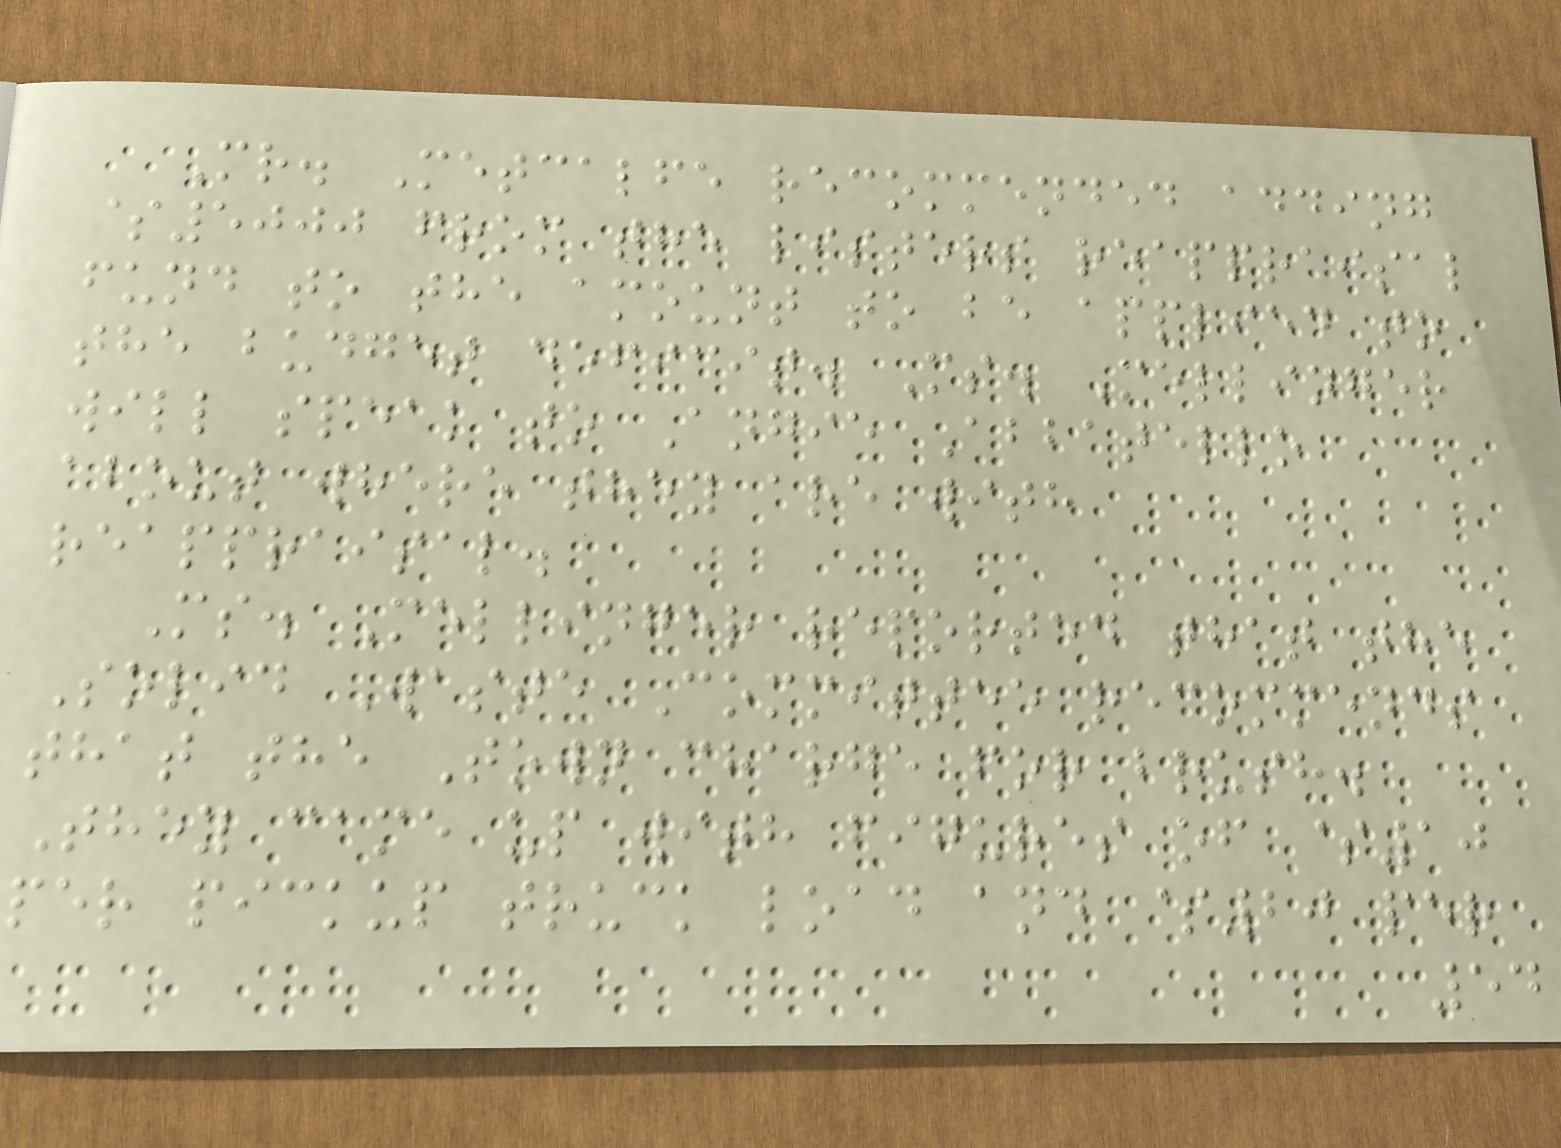Mr. Metcalfe recommended adding
$5000 from the listers reappraisal
fund to the amount to be applied to
the budget deficit. Ms. Mellinger
will speak to Angie Abbatello
about where they are with
reappraisal.
Ms. Mellinger reported that the
Solid Waste Committee recommends
that the Town charge for brush.
They came up with figures of $10
per pickup truck load and $20 per
54
